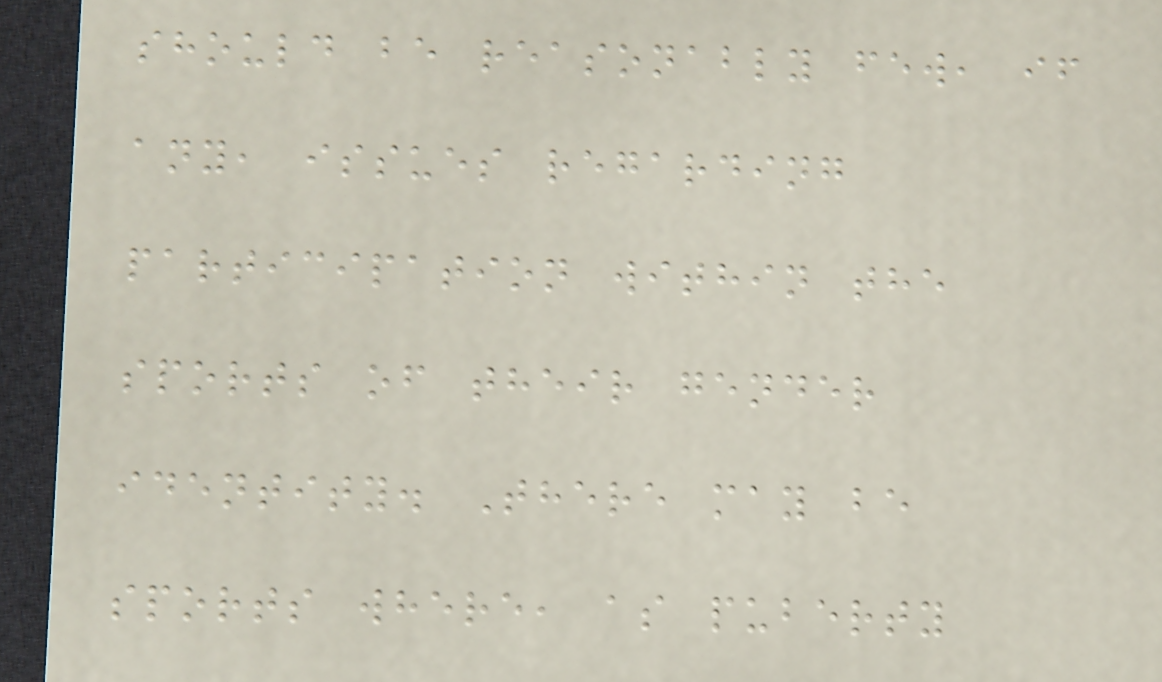should be reasonably few, if
any, issues regarding
participation within the
sports of their gender
identity. There may be
sports where, as puberty
